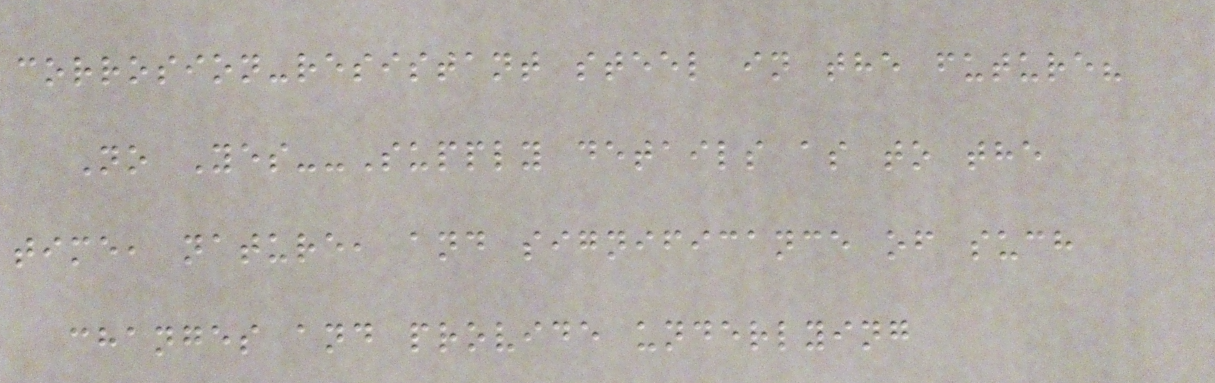corrosion-resistant steel in the future?
No Yes--Supply details as to the
time, nature, and significance of such
changes and provide underlying
